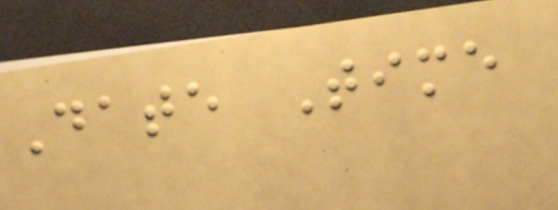Date Time
